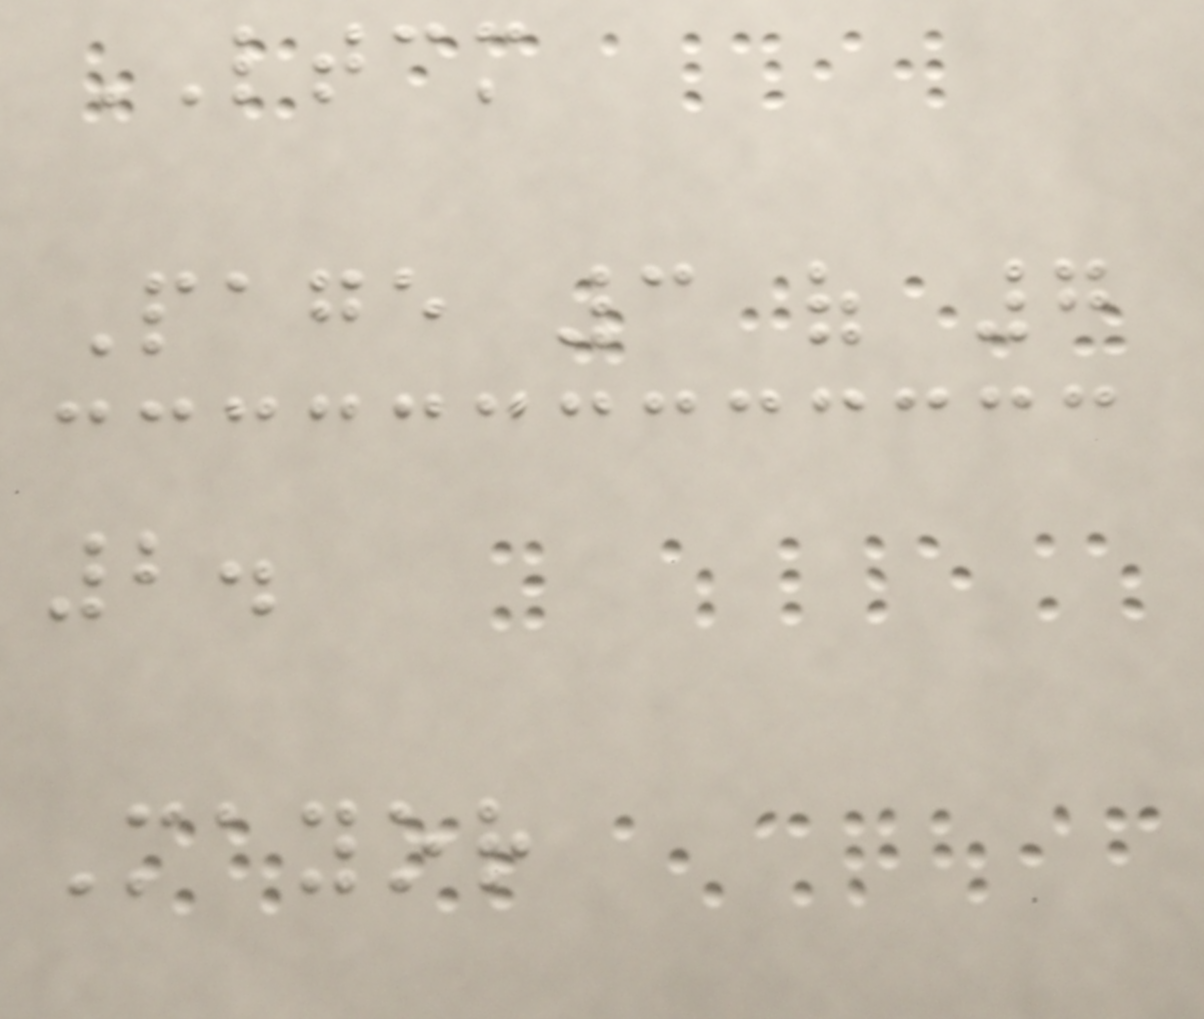LTCM
Page 3 of 7
2.
Mayor
